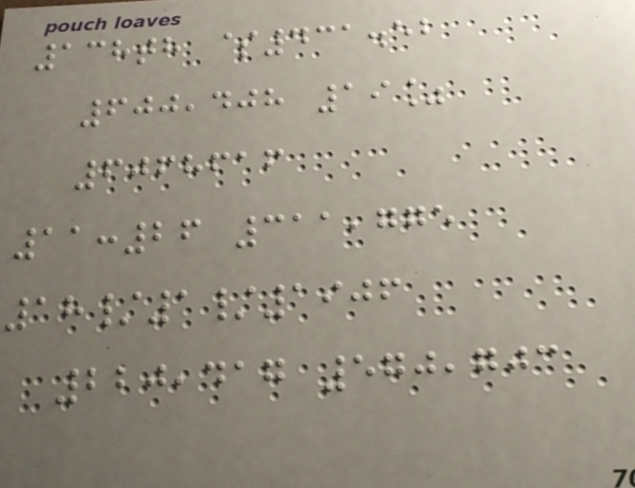138th $431.52
600,408 19%
6068616
11:26 311,775
18/1/1906
220,417 570,703
